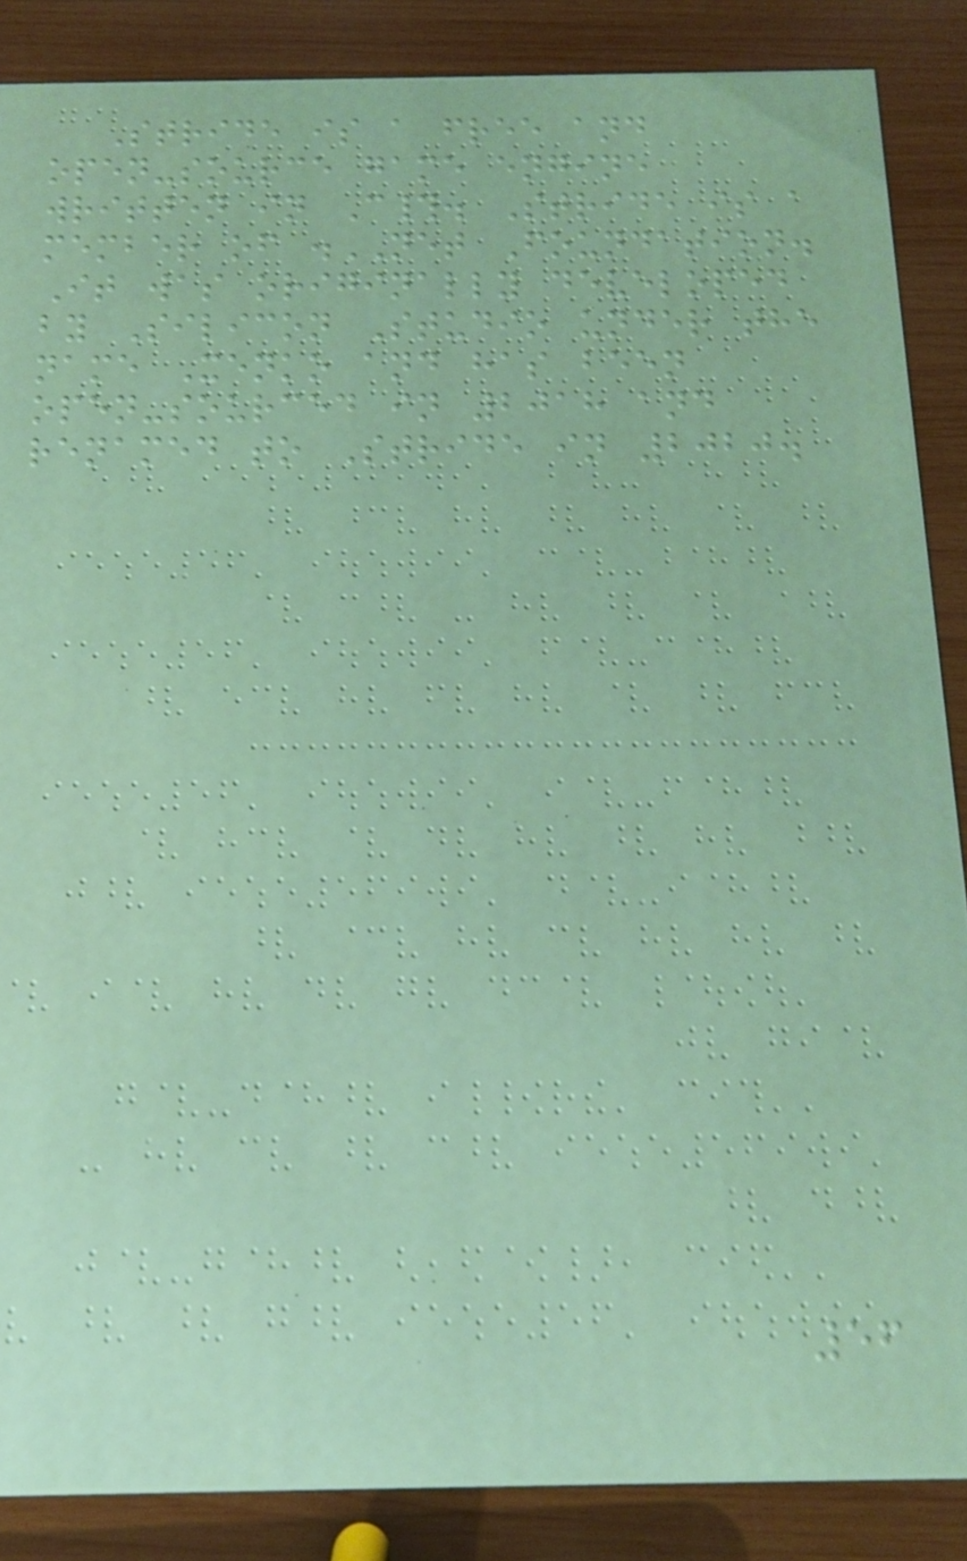Stride is a free and
open-source game engine
written in C#. Stride is a
member of .NET Foundation.
It was originally developed
by Silicon Studio under the
name Xenko and has been
open-sourced in 2018 and
renamed to Stride in 2020.
56
